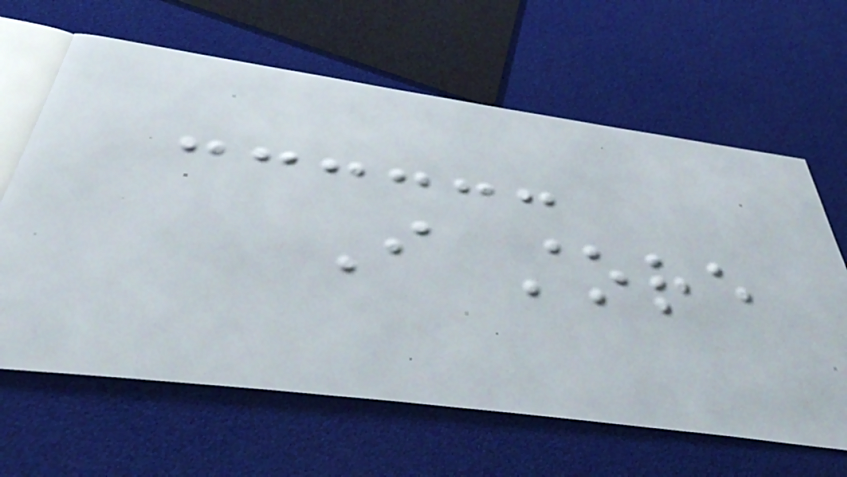I store
